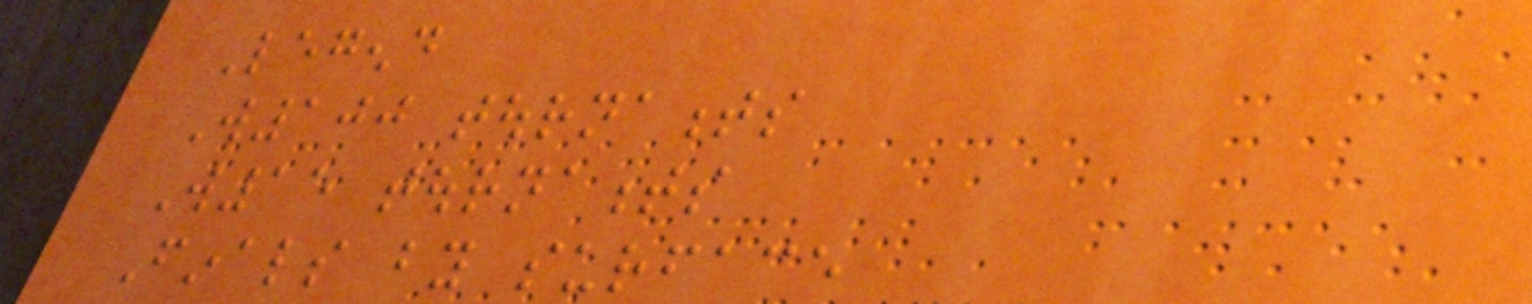Legend
W100 tournaments
W15 tournaments
Finals by surface
